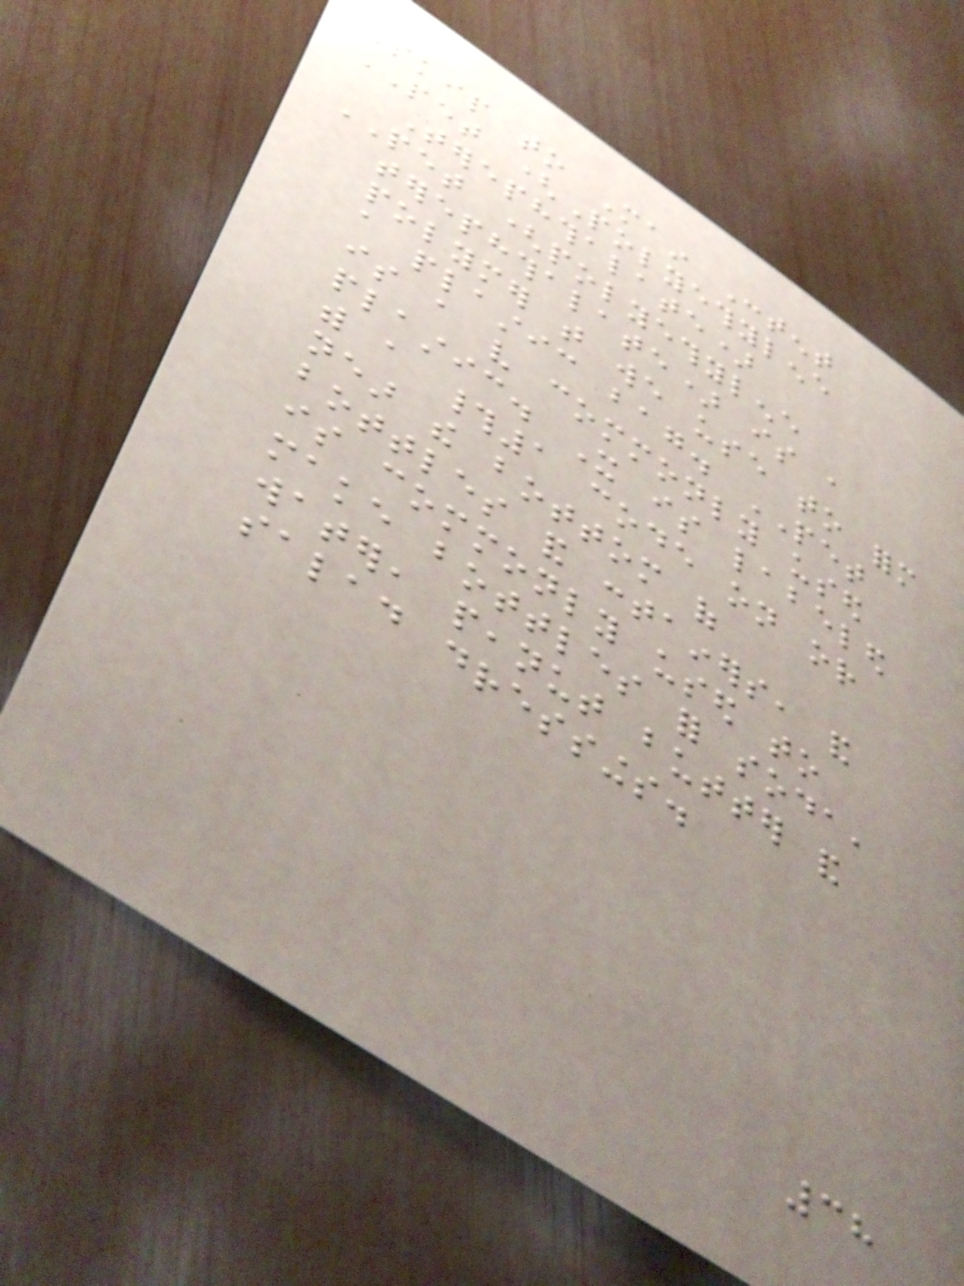Skip to Main Content
PET (Polyethylene
Terephthalate)
PET (polyethylene
terephthalate) is a
polymer that we use to form
a plastic bag. PET
is a very commonly used
plastic. It is labeled
with a #1 code on or
near the bottom of
bottles and containers, and
is commonly used to
make bottles for soda,
water, peanut butter and
salad dressings.
38
